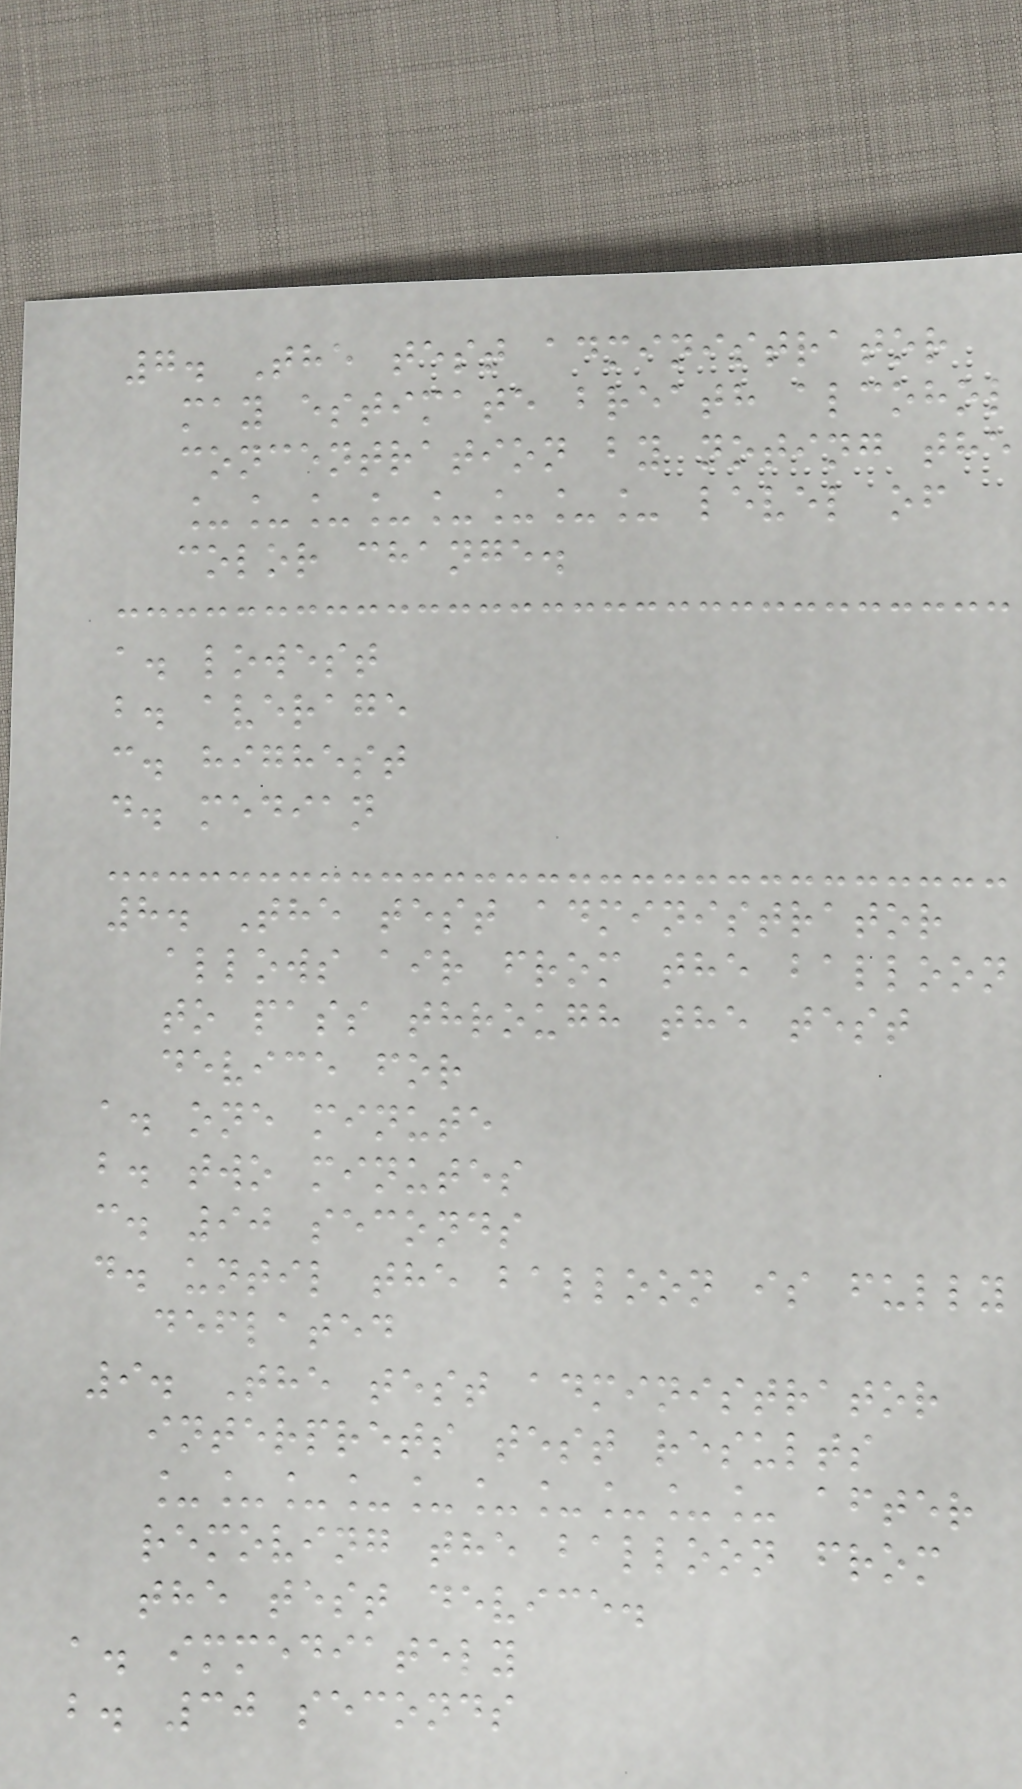7. The test administrator
may estimate breath alcohol
concentration by noting the
________ level of
color change.
a. lowest
b. average
c. highest
d. median
8. The test administrator
allows air from the balloon
to pass through the test
device for
a. one minute
b. two minutes
c. 90 seconds
d. until the balloon is fully
deflated
9. The test administrator
interprets test results
__________ after
removing the balloon from
the test device.
a. immediately
b. 30 seconds
